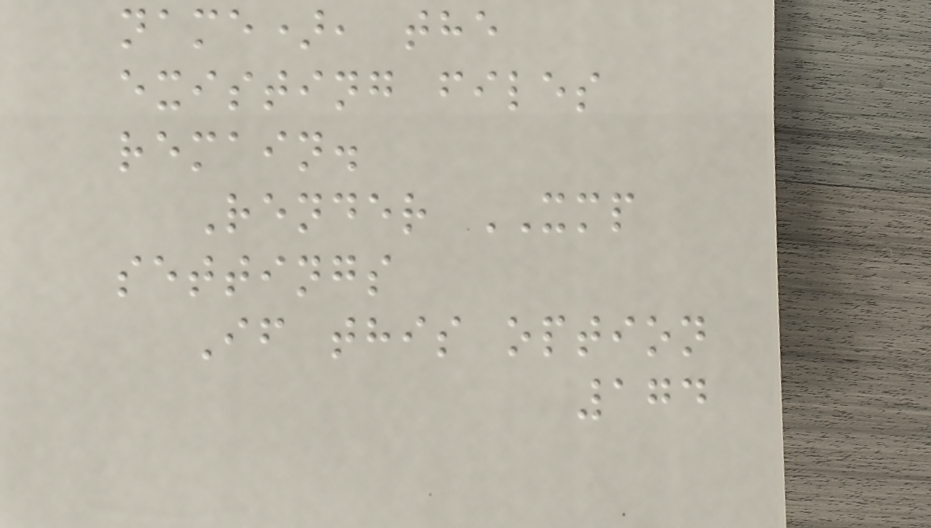name), the
existing files
remain.
Render XMP
settings
If this option
174
